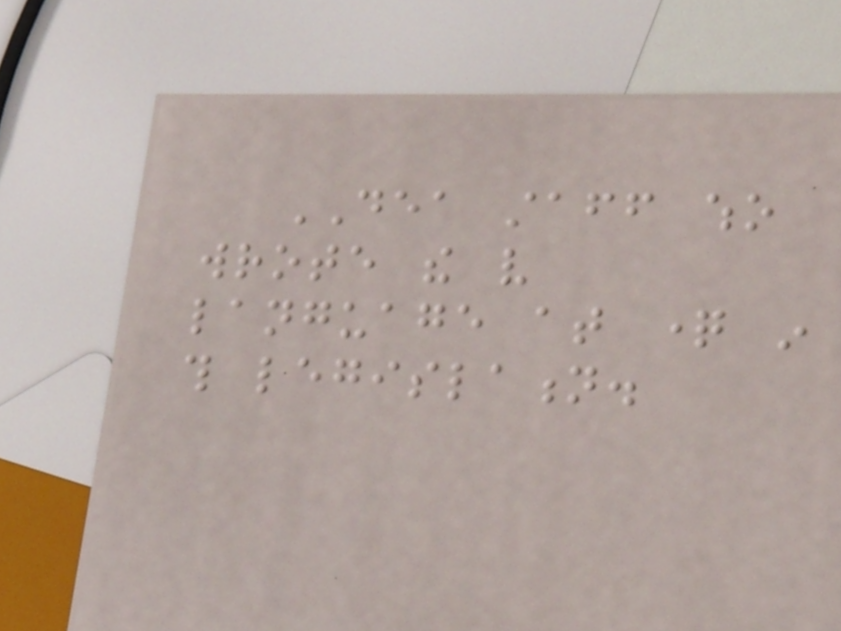DEA staff who
wrote the very
language at question in
this legislation.
